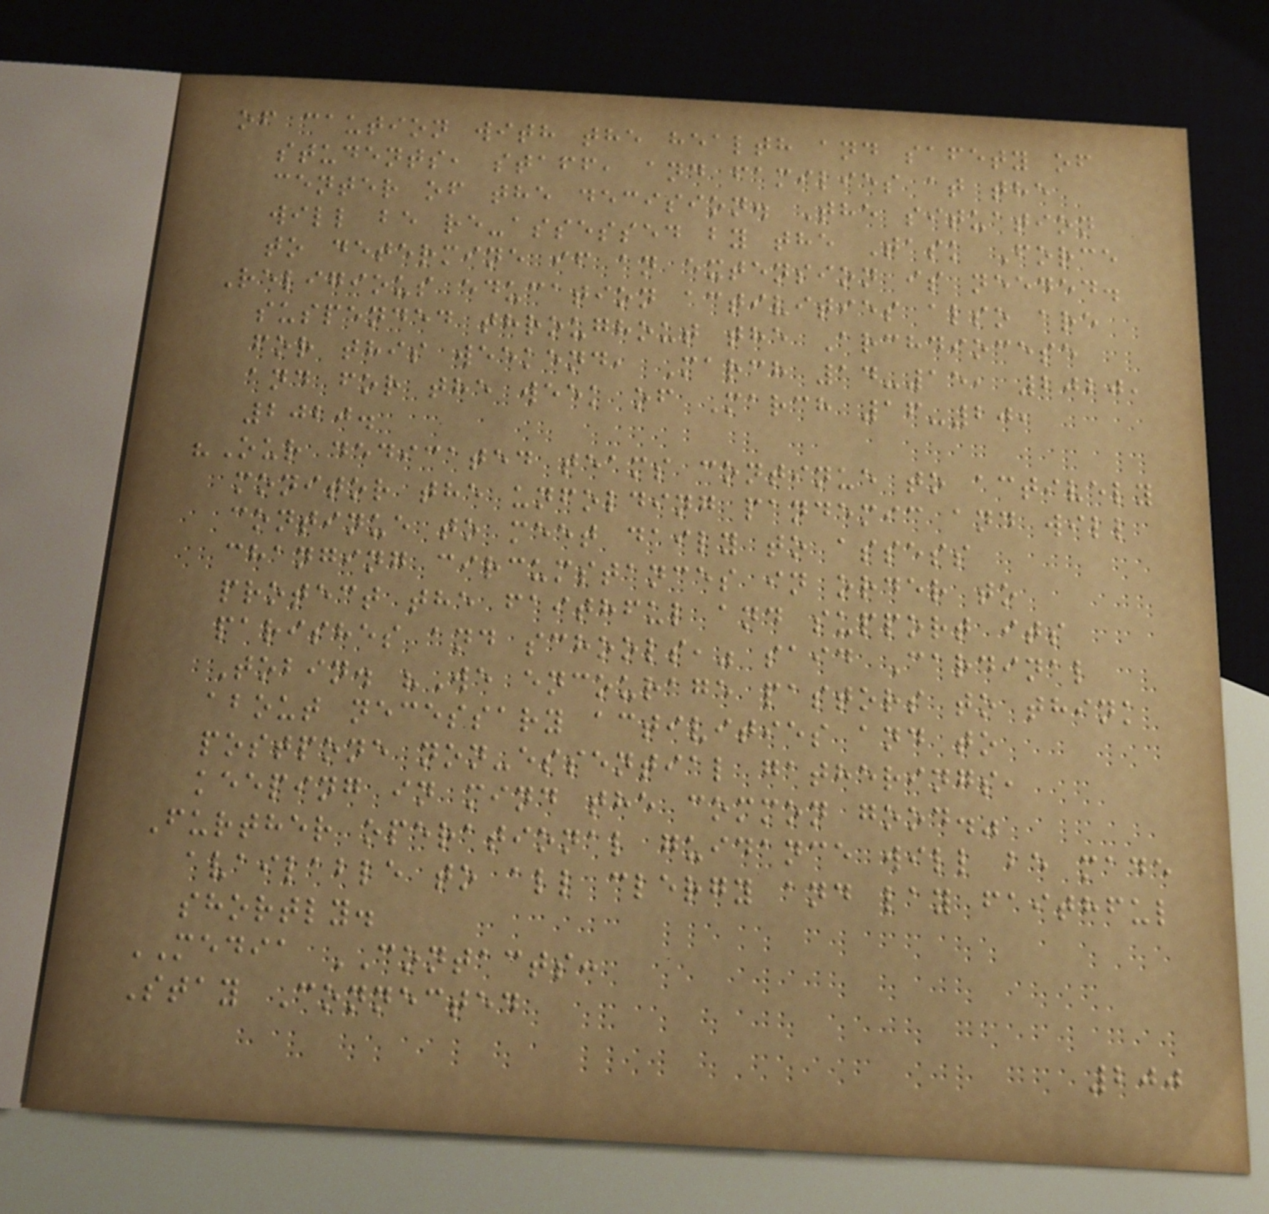of caution with the health and safety of
students, staff, and families at the
center of the decision. The situation
will be re-assessed by the Task Force
to determine if an extension is needed.
Religious education activities also are
suspended throughout the Archdiocese
for this weekend, March 14-15, 2020,
and for the week of March 16-20,
2020.
"Our dedicated teams continue to actively
monitor the unfolding pandemic and will
continue to meet daily to assess
changing circumstances in order to
protect the faithful and support its
parishes and schools," said Cardinal
Tobin. "We encourage pastors to think
about necessary activities and to
postpone non-essential gatherings,
keeping in mind the common good."
Further operational guidance will be made
available to all clergy and lay faithful
shortly.
MEDIA CONTACTS:
Stay Connected
200
